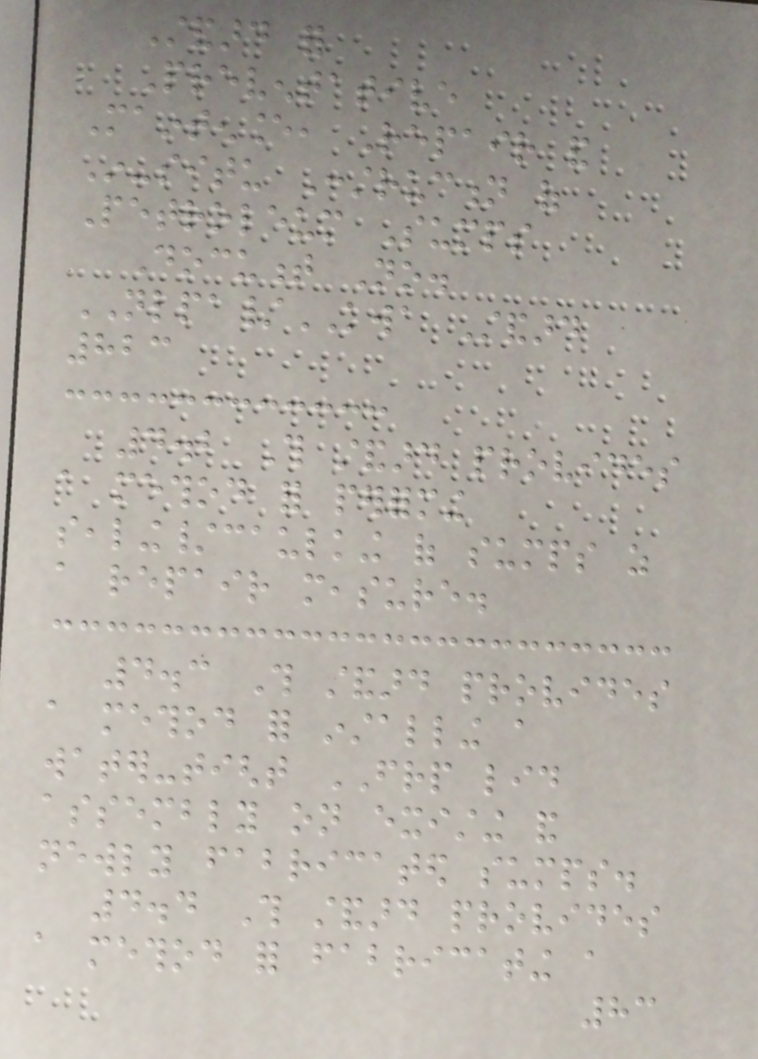Standard for
Preventative
Maintenance, Repair and
In-situ Construction of
Petroleum Sumps
Document No.
NLPA/KWA Standard
823
4.2 This standard provides
a method for performing
sealing/caulking of sumps as
a repair measure.
4.3 This standard provides
a method for installing a
water-tight FRP lid
assembly on existing and
newly fabricated sumps.
4.4 This standard provides
a method for fabricating a
83
